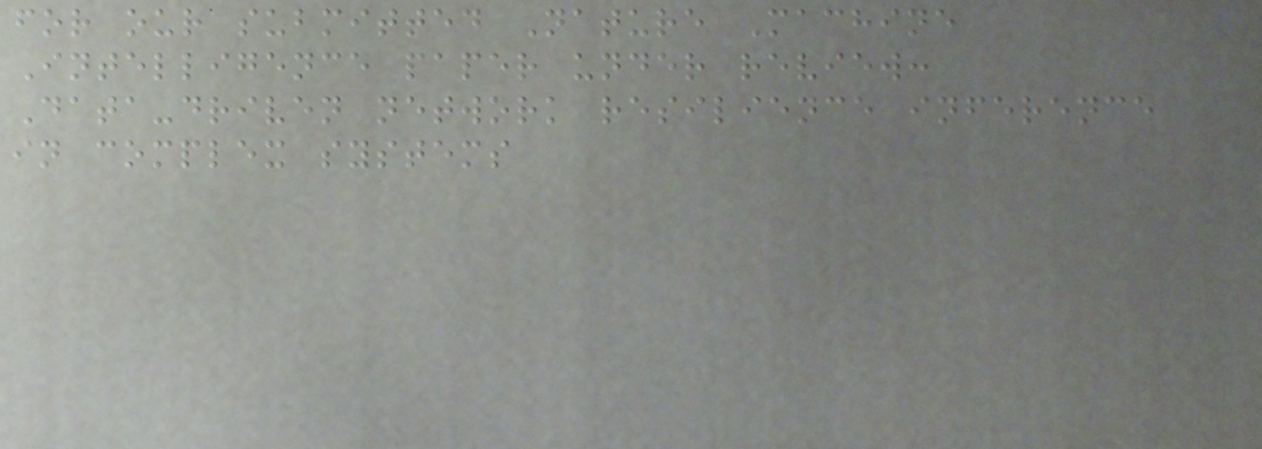for our submitted Nature Machine
Intelligence paper under review:
Data-driven network resilience inference
in complex systems
